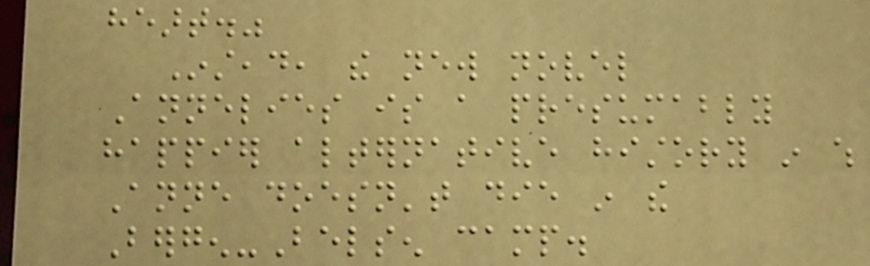heart."
Instead, the new novel
Annelies is a presumably
happier alternative history in which
Anne doesn't die in the
Bergen-Belsen camp.
